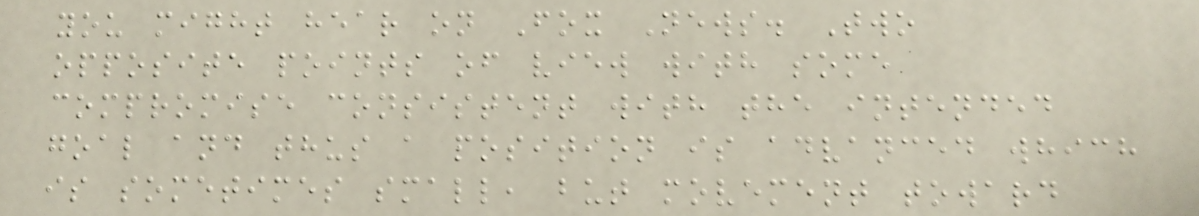you might hear on Fox News. Two
opposite points of view with some
compromise consistent with the intended
goal and thus a position is advanced which
is sometimes small, but movement toward
